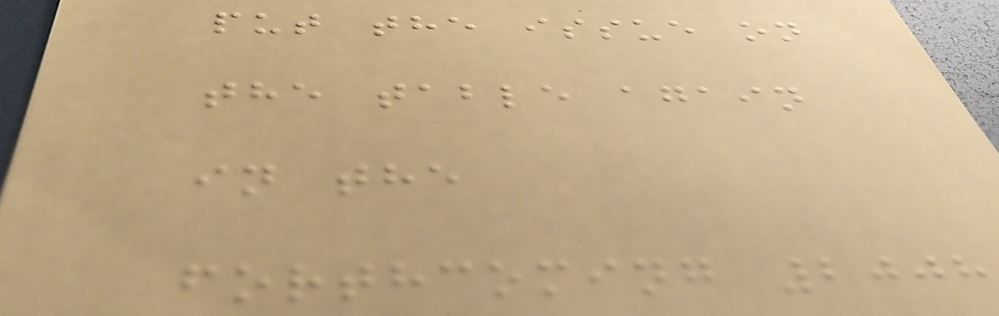put the issue on
the table again
in the
forthcoming 2008
